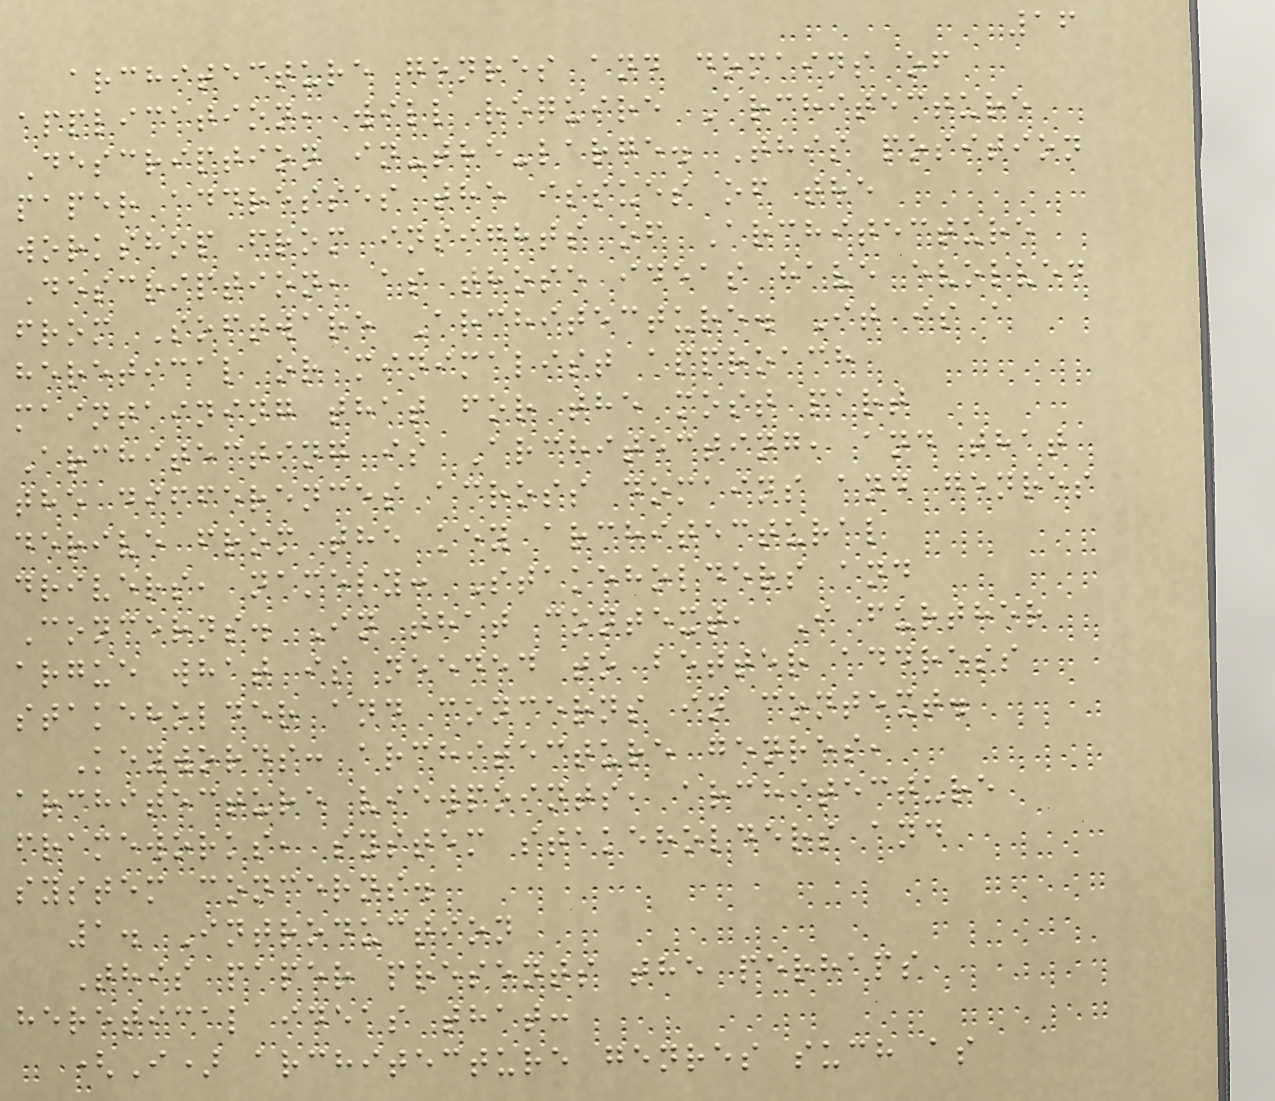16
architecture genres and domains of
application, will require Architecture
Description in-the-large. This position
paper addresses the issues of the
workshop from insights of Architecture
Description, as those ideas have evolved
from Software Architecture. It is a
heretical or minimalist approach
maintaining that for the most part
Architecting is Architecting, and that
the differences across domains and genres
derive from the key architectural
drivers, namely: Stakeholders and
Concerns. In that context, I further
argue what is needed to better address
stakeholder and concerns in context.
Keywords: architecture genres,
architecture viewpoints, architecture
frameworks, system stakeholders and
system concerns.
1. Introduction
This paper presents the perhaps
heretical ideas that:
(I) architecture genres such as
